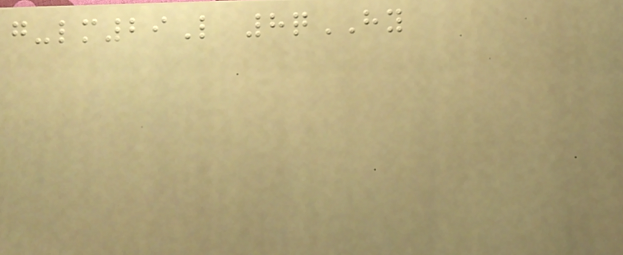g-lm29L 8qHY
